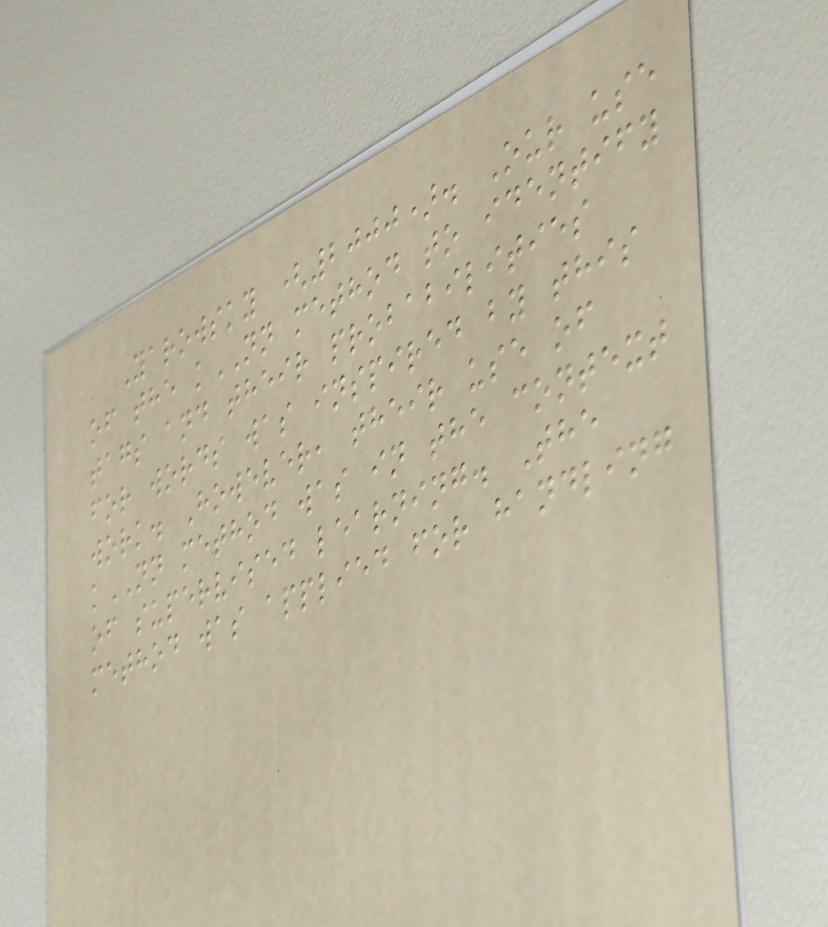Yarowsky (2000). Our use
of the kNN method to identify
tags and their probabilities
for words was inspired by this
work. However, their use of
kNN method was in the context
of supervised learning. The
method was applied for handling
